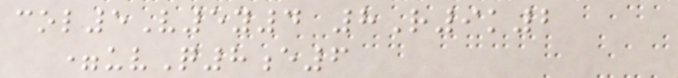col5V5y4 8R9k2
=uvQ8e6
